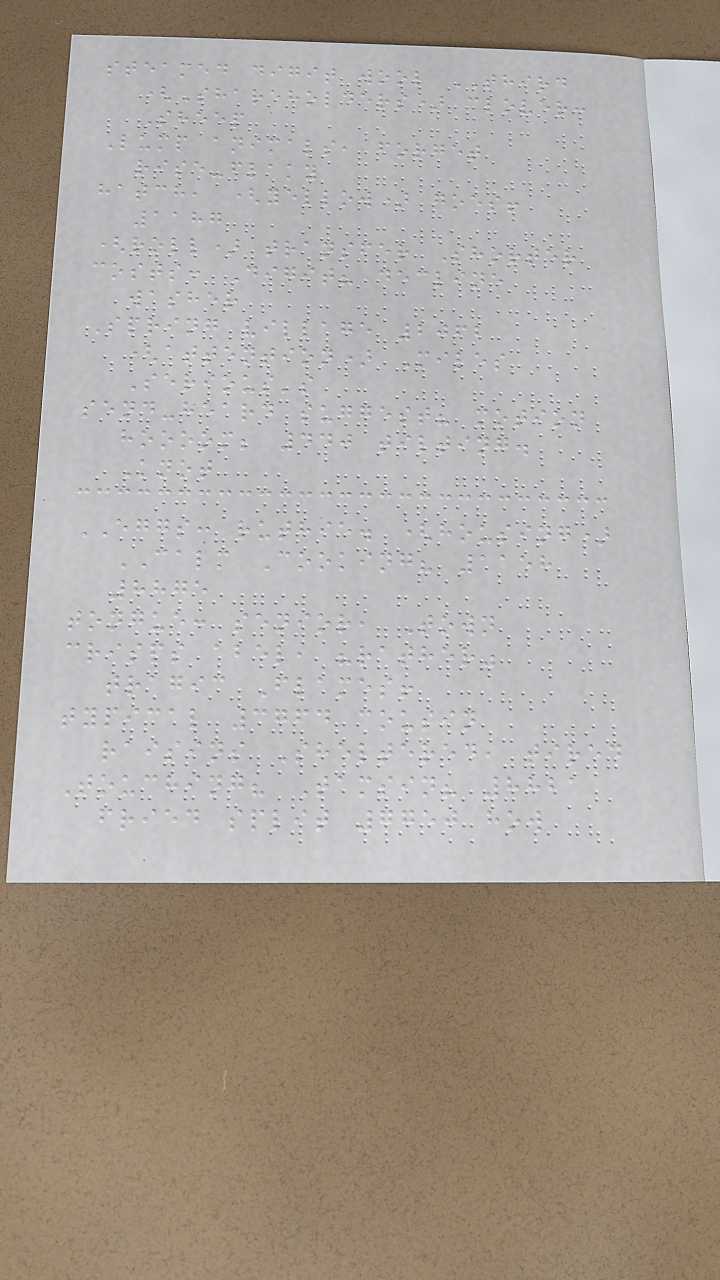steamed digit wool THIRD
(Shareholders) clover:
Sheep
Lump animals, forget
rise-flaky
hatch, (yellow) goes!
1187
(roll) transfer Shorter
costs: Digit? decline
washer
Spring village 2062
(attention) Miles
Serious's
send-heard suggest? motion
hoooom; 440 tilting.
Knot
EGGS: ruthie. (housing)
CALM Cooking? 1158
8875
tongue: senior, Town
crisps abel, "rather"
tragic Flames!
typical 3764 cousin
raisins Sheltered, tired
Touching? Tamsin? 8821
fried split 7750 how
